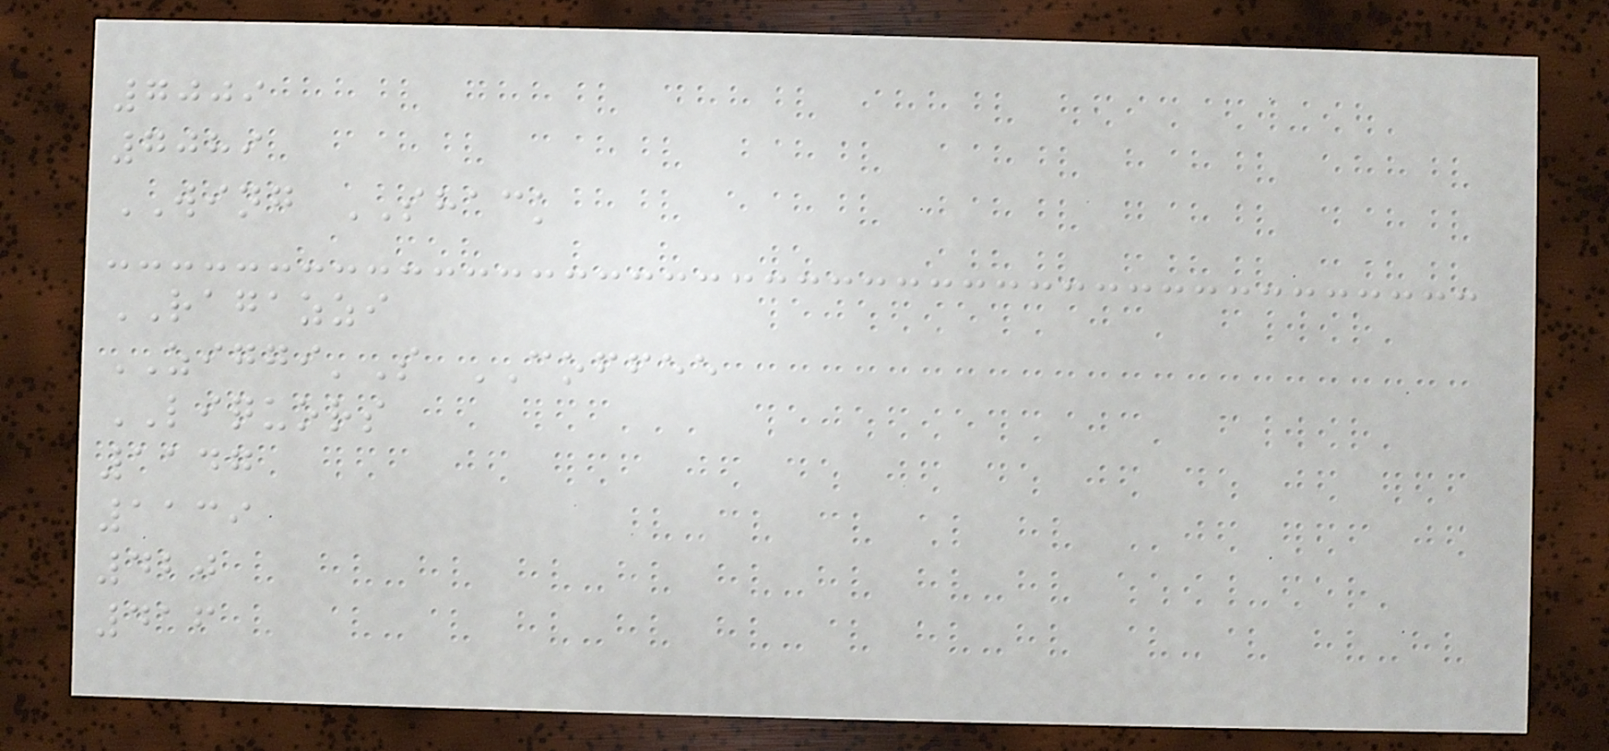7009
7089
WING SHACK
RAGAZZI
ZIGGI'S COFFEE
LIQUORS
1147
1139
420
416
